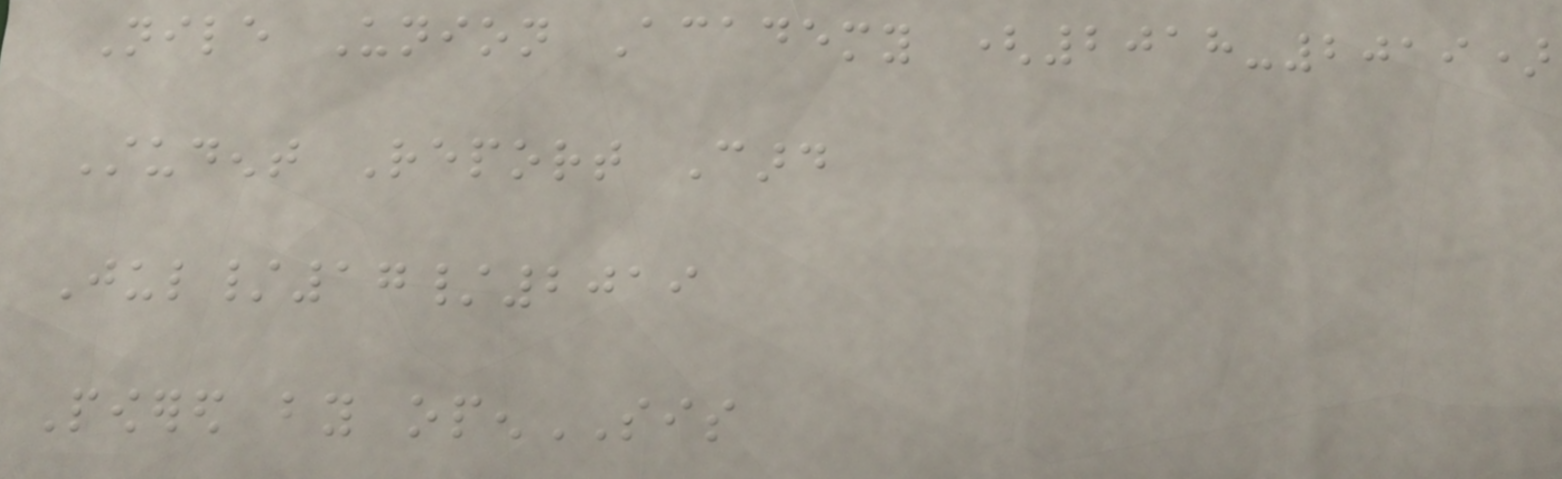Nile Union Academy (2018-2019)
Student Report Card
Jul/17/2019
Powered by openSIS
